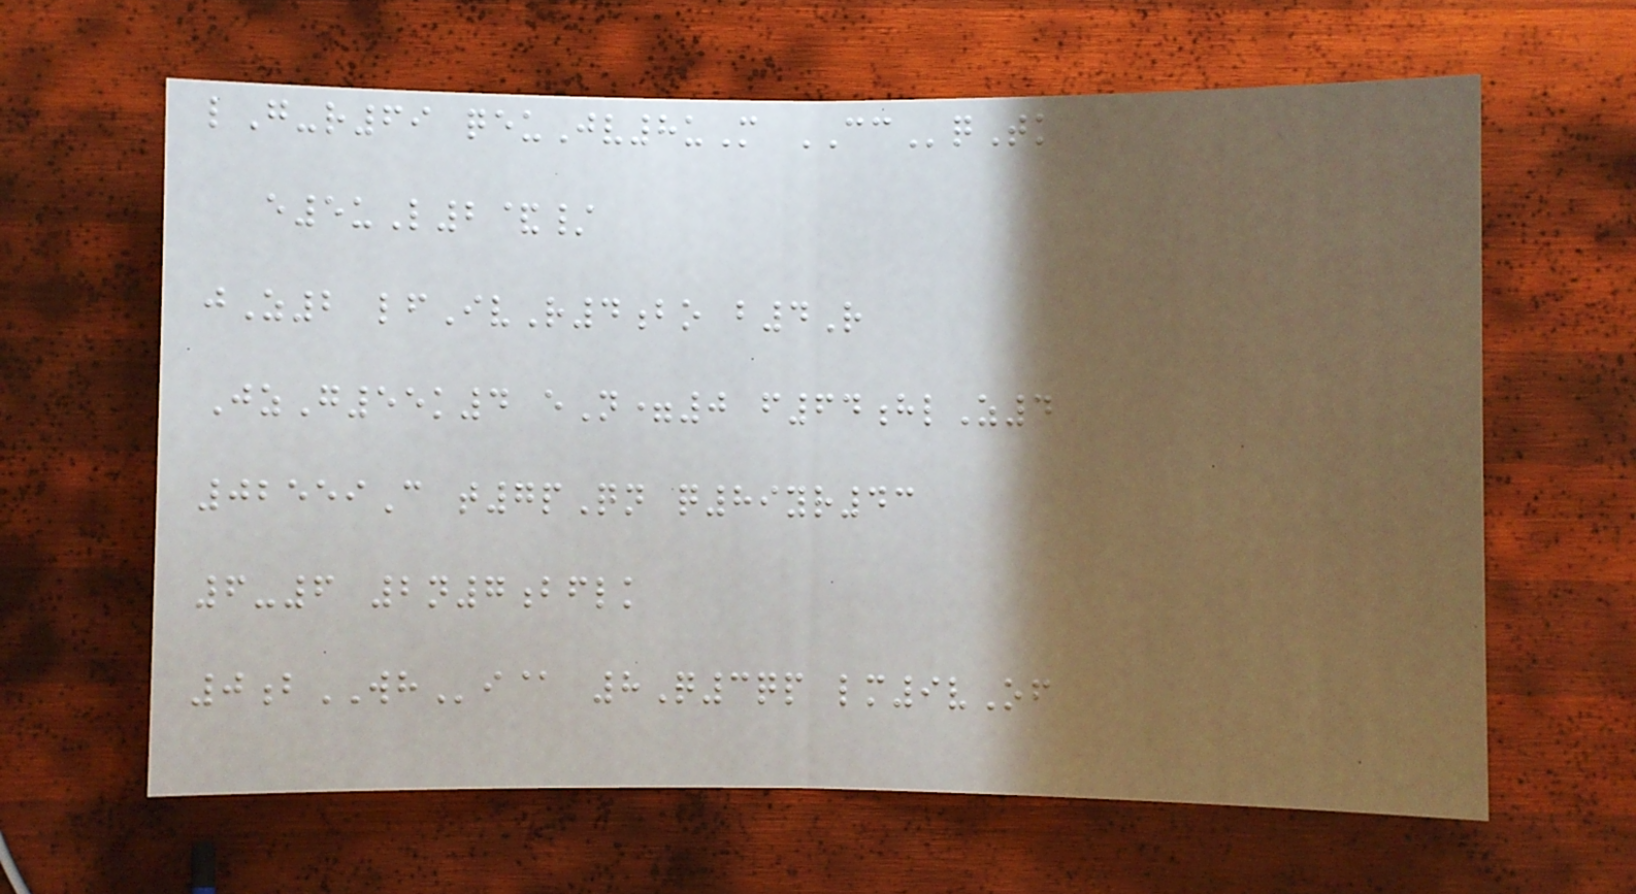lG-r69 qeuJv8uM CCqTk
e5uL2&/
jZ2 lfIvR4bo b4R
JzG55k4 eN=0 f64hlZ4
02559C t7pQn q89yr43
6-6 2n7bflk
0bWHi@ 8Q3qp lm9vOf
